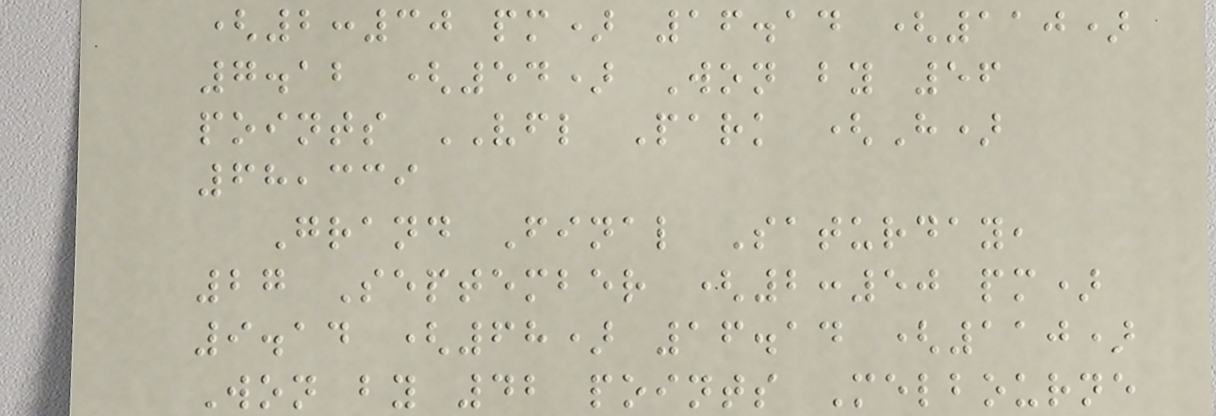(2:30 pm) 16.14 (110)
7.12 (54) Won by 56
points VFL Park (H)
68,339
Grand Final Saturday,
27 September (2:50 pm)
9.14 (68) 16.14 (110)
Won by 42 points Melbourne
